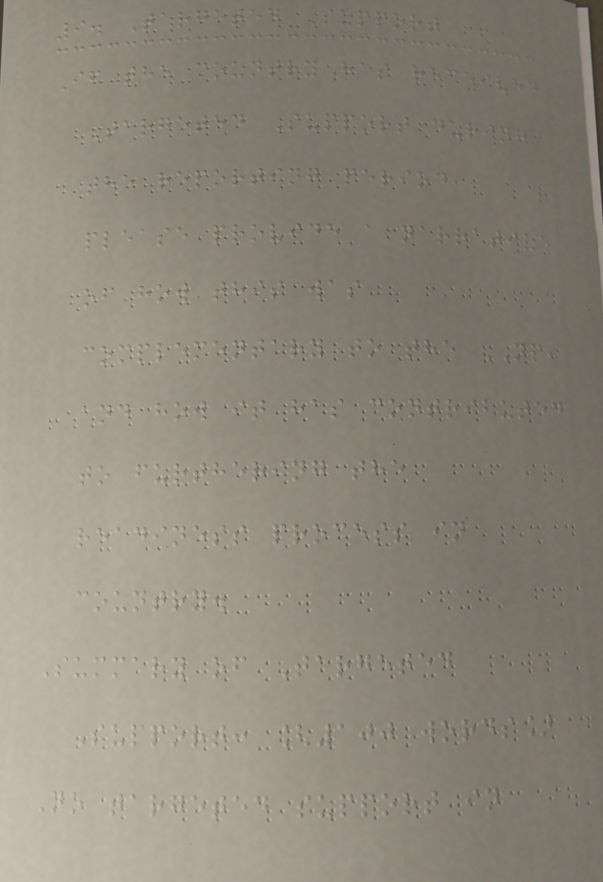9. Targeted Support
If the country has received
Targeted Support during
the reporting period,
please provide a narrative
of how this was
complementary to the NP,
and how it has contributed
to furthering the
readiness process in
country.
Summary of Targeted
Support: [100 words]
No targeted support in
